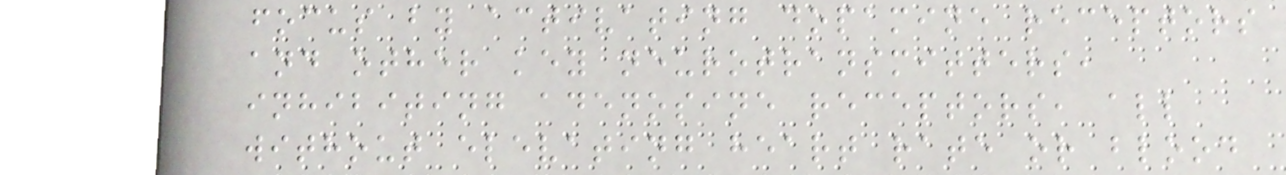focus by activating dopamine receptors
and other key neurotransmitters,
inhibiting adenosine receptors, all
without elevating heart rate or blood
